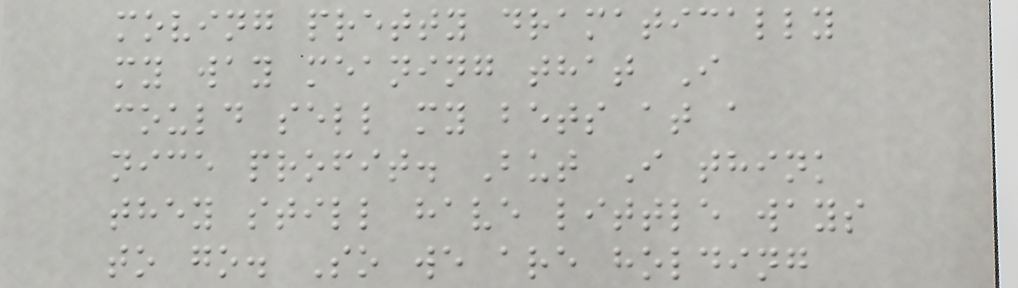moving pretty dramatically
my way meaning that I
could sell my bets at a
nice profit. But I think
they still have little ways
to go. So we are holding
